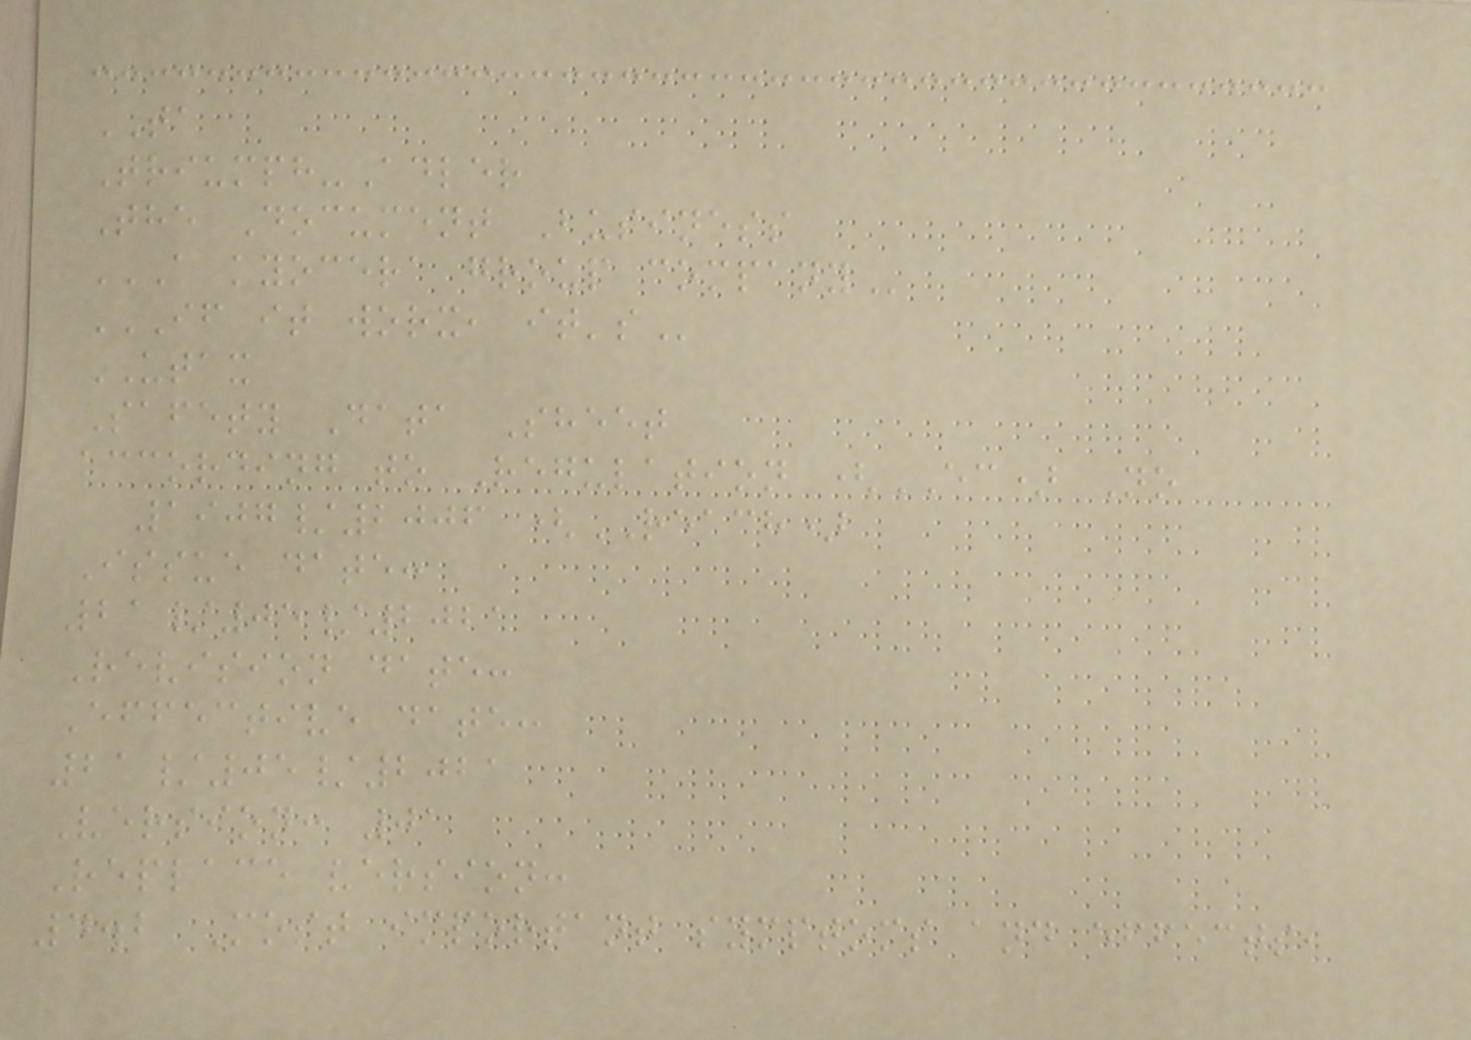TA
Triumph-Adler
The Document Business
A KYOCERA GROUP COMPANY
IF IT WORX, IT'S
UTAX
Safety Data Sheet
according to Regulation (EC) No
1907/2006 (REACH)
Issue date:
21/05/2021
Revision date:
Effective date:
21/05/2021
Version: 01
Replace version:
4.2 Most important symptoms and effects,
